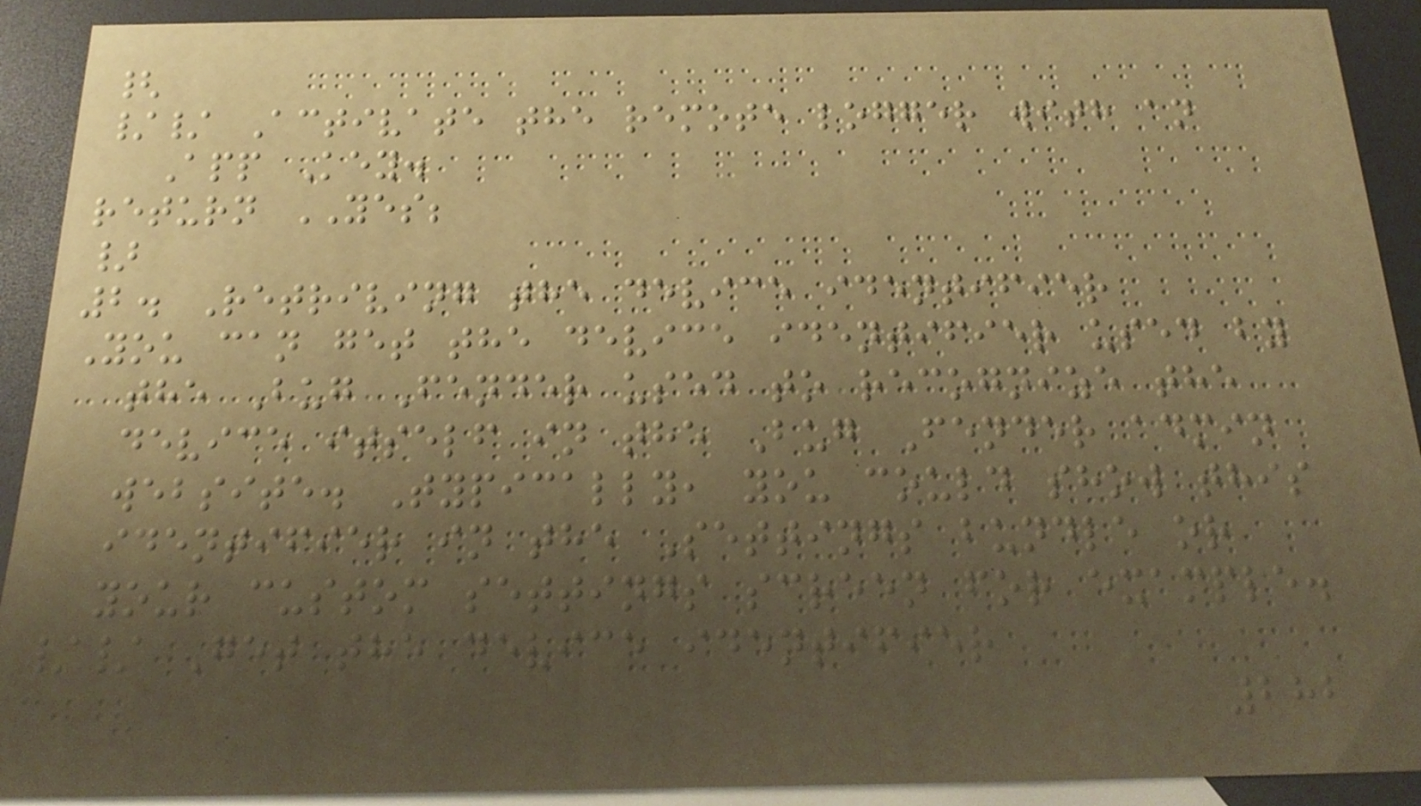{
// Activate the remote logger with an
App Key.
return YES;
}
2. Retriving the device identifier
You can get the device identifier used by
the Bug Fender used to recognize the
device itself in the Bug Fender admin
website. Typically, you could show this
identifier in the Settings bundle or
your custom settings screen for example.
// Get the device identifier
282
